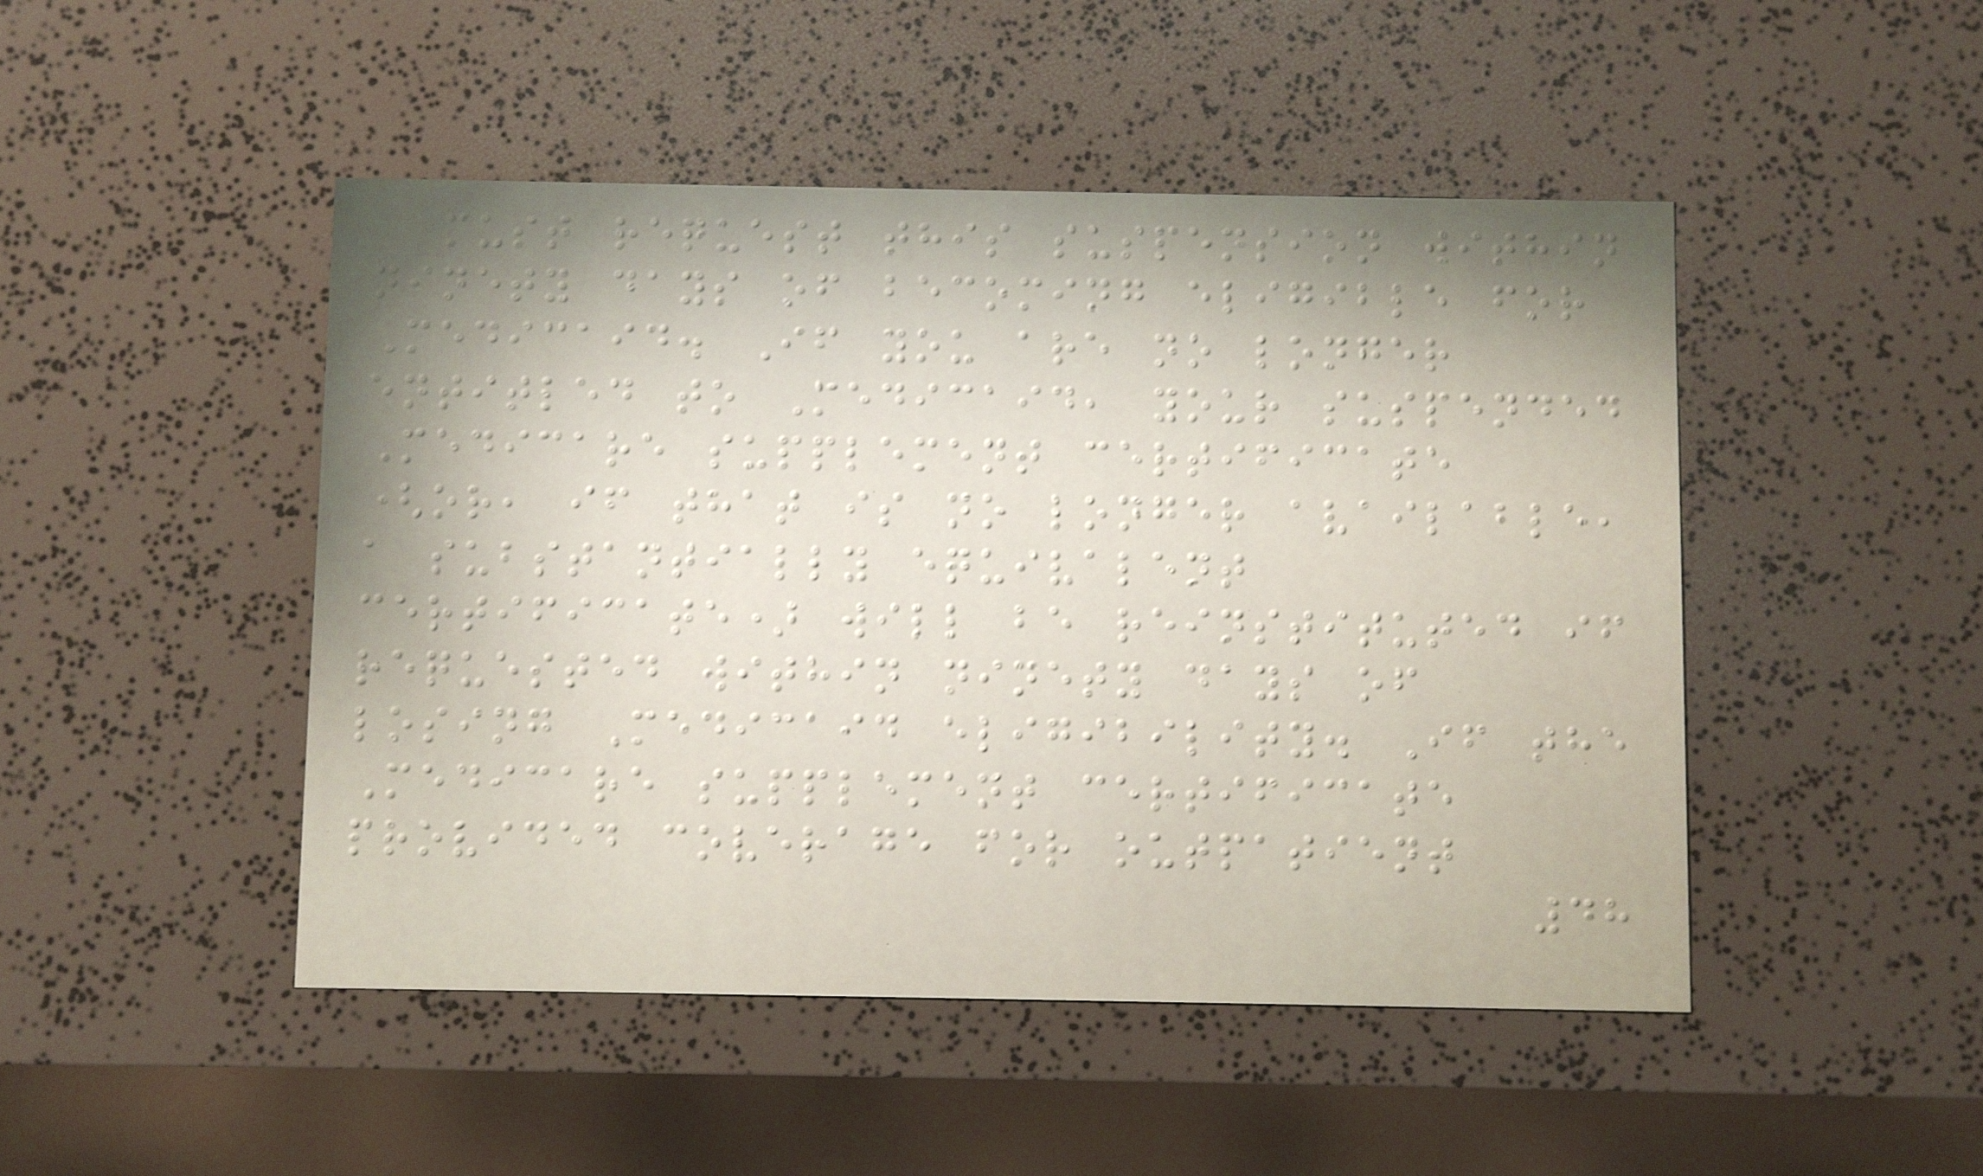must request this suspension within
ninety days of becoming eligible for
Medicaid. If you are no longer
entitled to Medicaid, your suspended
Medicare supplement certificate
(or, if that is no longer available,
a substantially equivalent
certificate) will be reinstituted if
requested within ninety days of
losing Medicaid eligibility. If the
Medicare supplement certificate
provided coverage for outpatient
48
